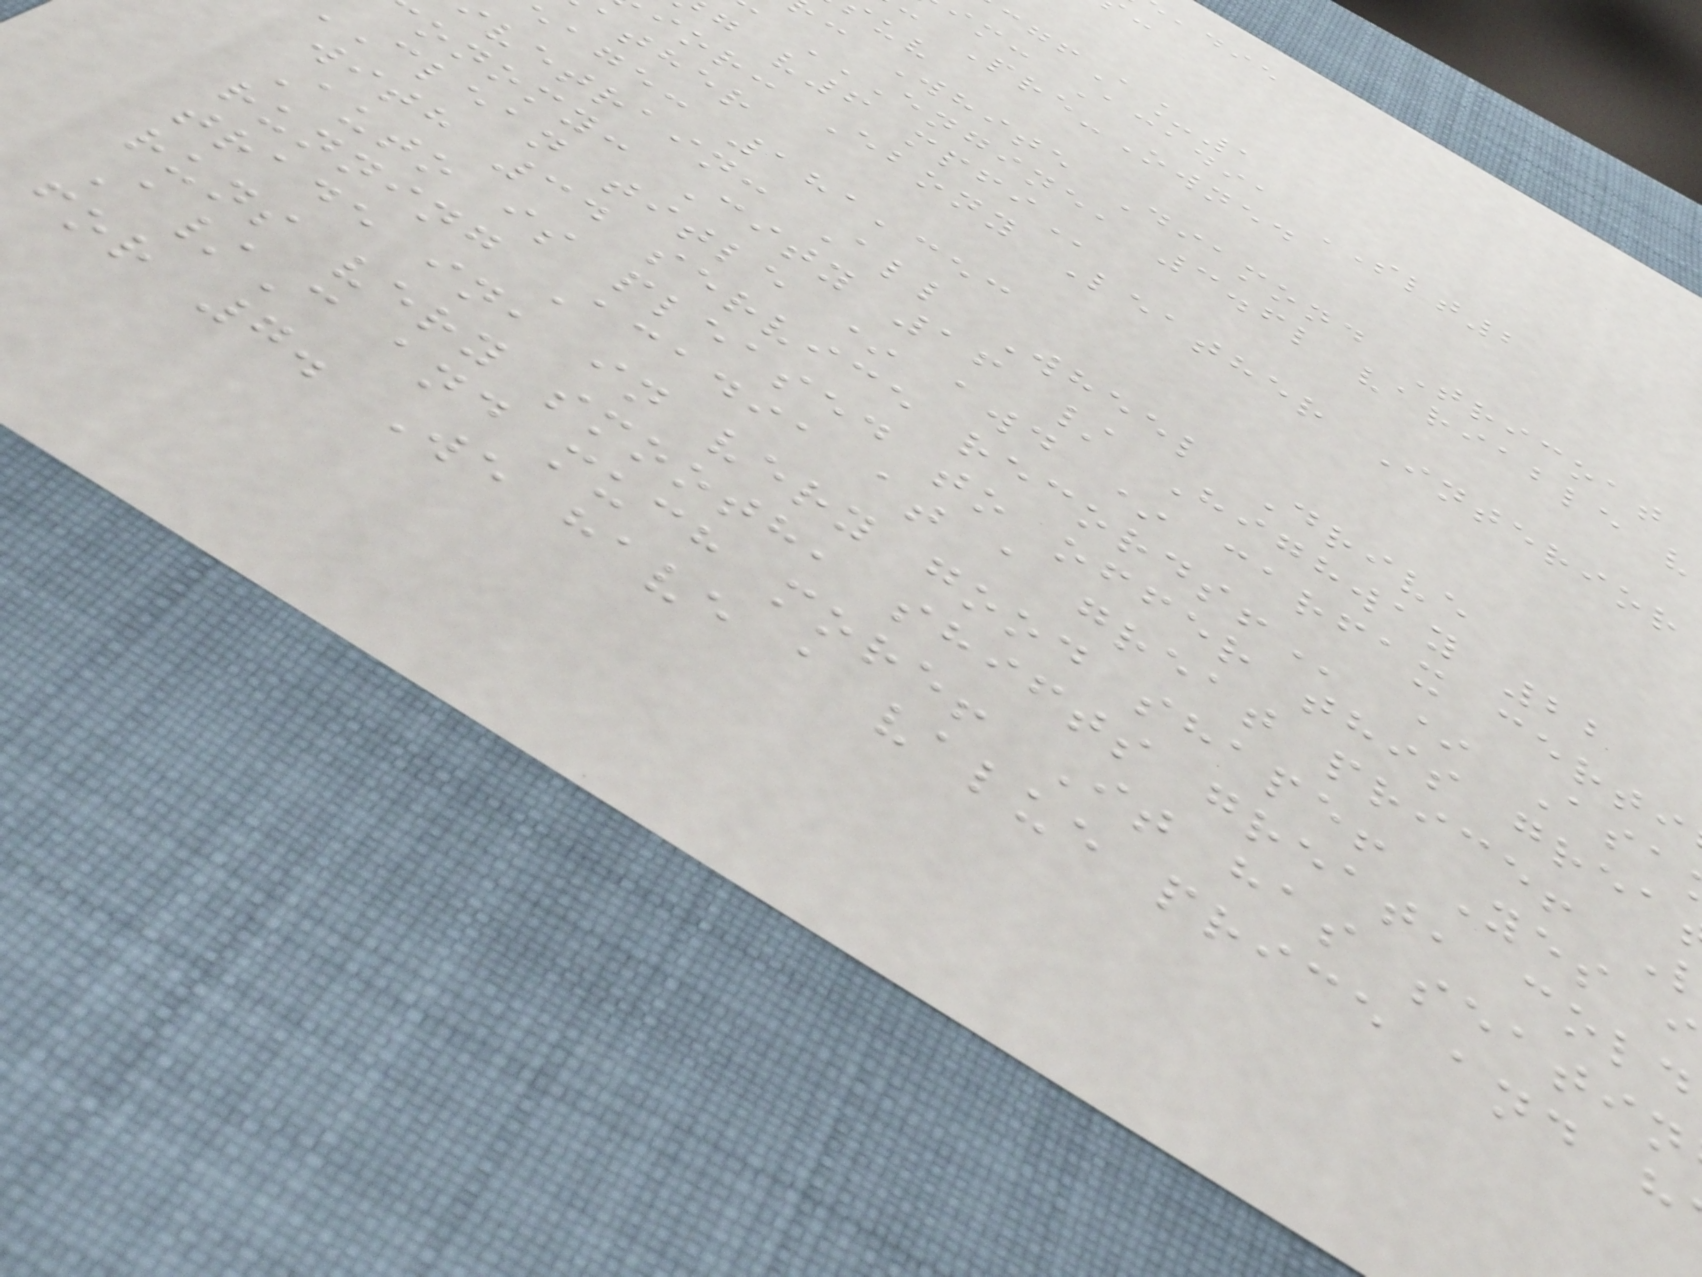A_1
im: Acadia SLT2
: Pre-Owned
: White Diamond Tricoat
g v6
ior: Ebony Leather Interior
ather
eage: 181,353
vetrain: All Wheel Drive
onomy: City 16 / Highway 22
clean title * awd * carfax
with 34 service
Auto is pleased to offer this grea
running Acadia at a great price!
trade in, in very good shape! Yes i
runs very smooth, shifts great, cold
A/C and much more! It has seatin
for 7. We have a value price and h
